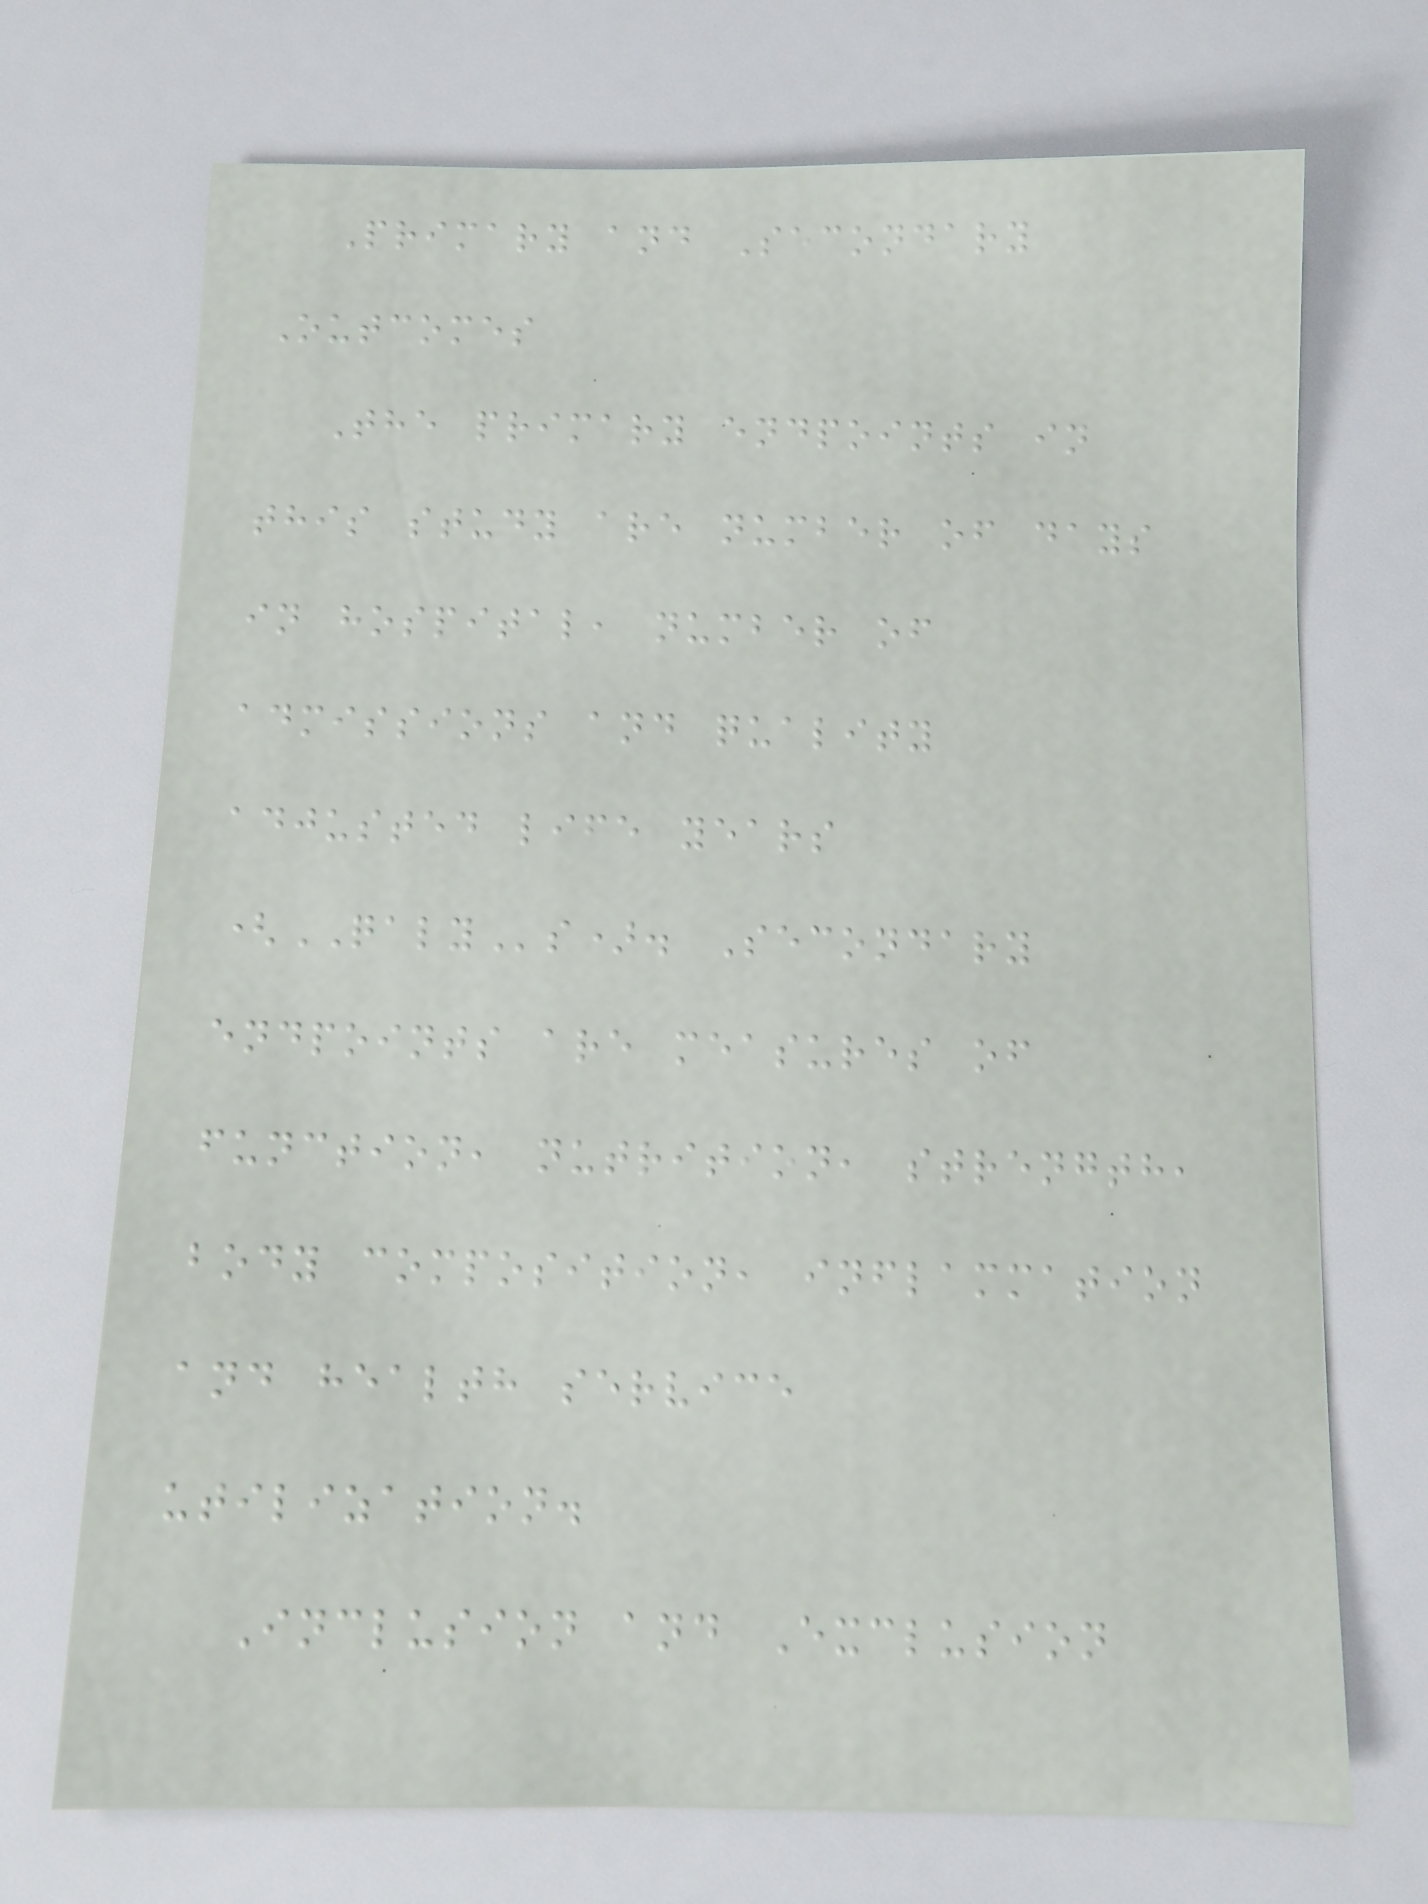Primary and Secondary
Outcomes
The primary endpoints in
this study are number of days
in hospital, number of
admissions and quality
adjusted life years
(QALYs). Secondary
endpoints are measures of
function, nutrition, strength,
body composition, inflammation
and health service
utilization.
Inclusion and Exclusion
